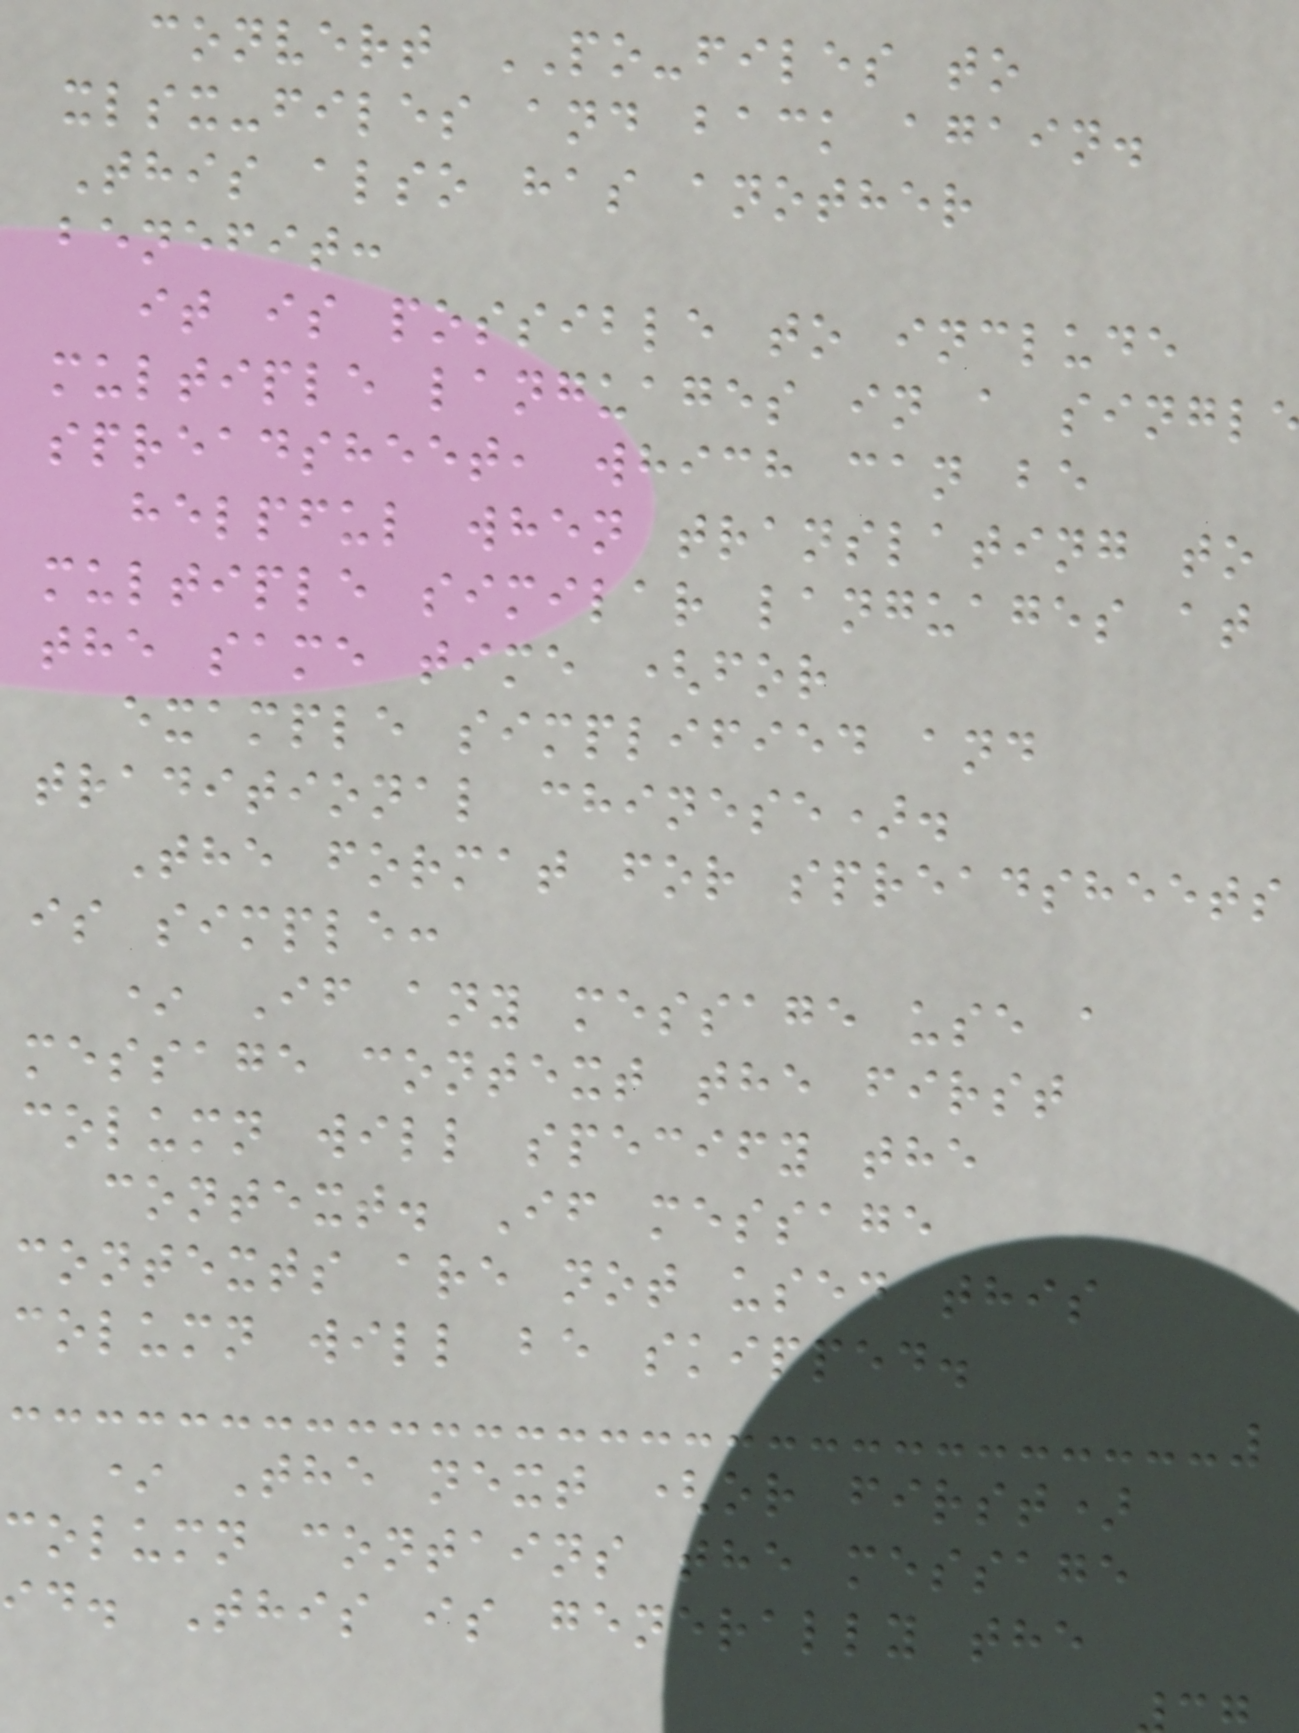convert PO-files to
xlsx-files and back again.
This also has another
benefit:
it is possible to include
multiple languages in a singl
spreadsheet, which can be
helpful when translating to
multiple similar languages at
the same time (for
example simplified and
traditional chinese).
The format for spreadsheets
is simple:
* If any message use a
message context the first
column will specify the
context. If message
contexts are not used this
column will be skipped.
* The next (or first)
column contains the message
id. This is generally the
